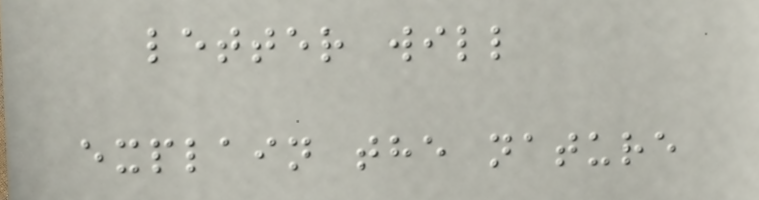letter will
explain the nature
